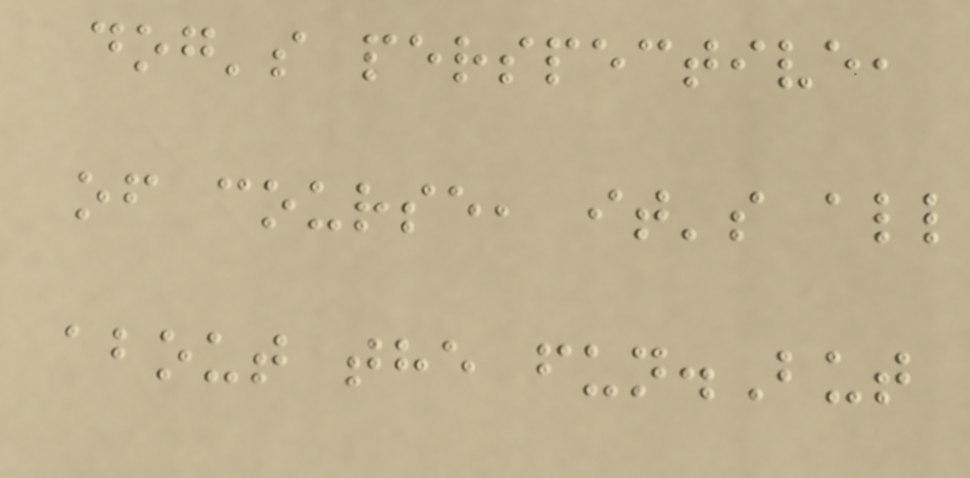dog's perspective,
of course, it's all
about the fun.But
